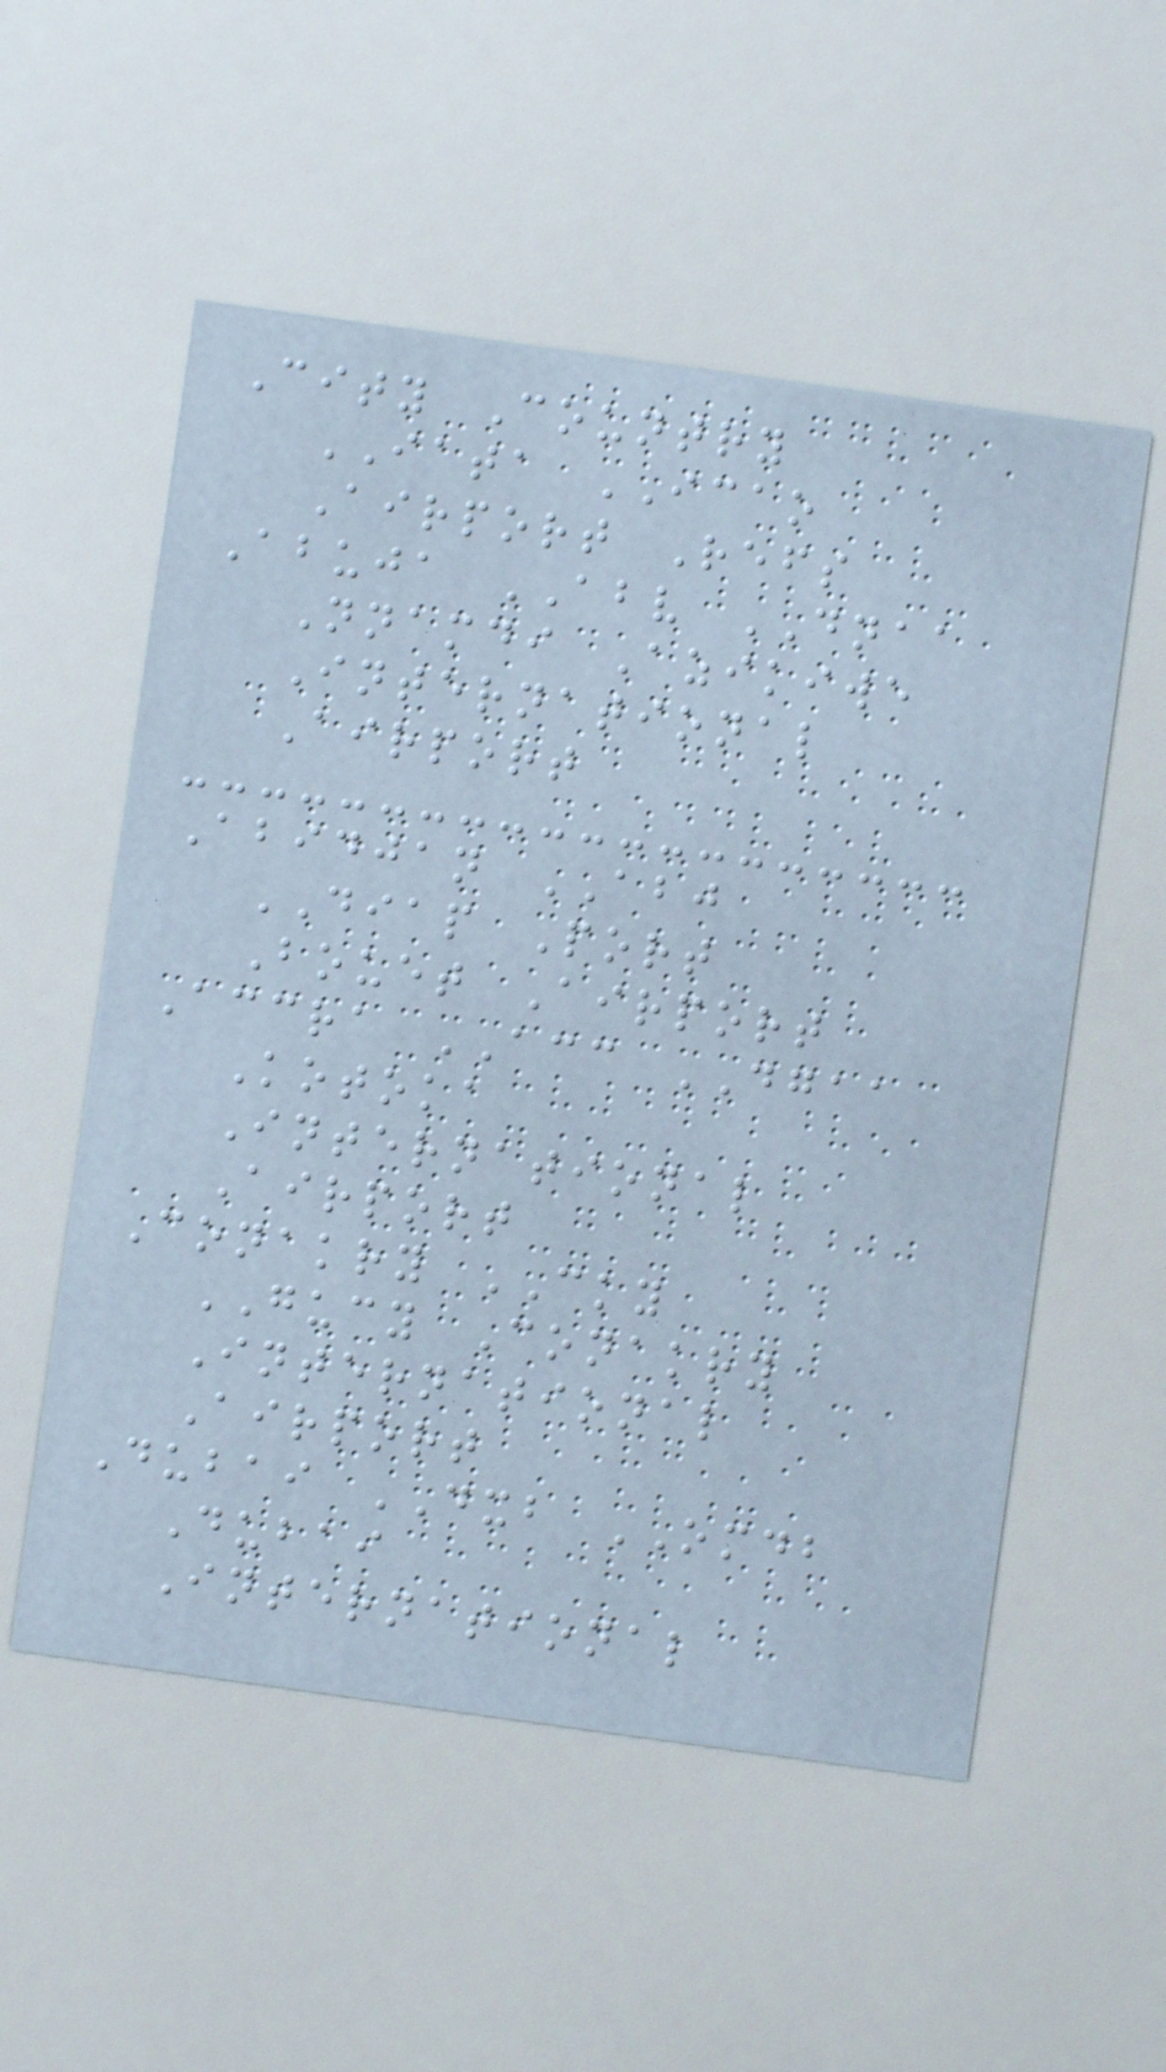City Country
IATA ICAO
Airport Refs
Abuja ABV DNAA
Nnamdi Azikiwe
International
Airport
Abidjan ABJ
DIAP Port
Bouet Airport
Accra ACC DGAA
Kotoka
International
Airport
Conakry CKY
GUCY Conakry
International
Airport
Dubai DXB OMDB
Dubai
International
